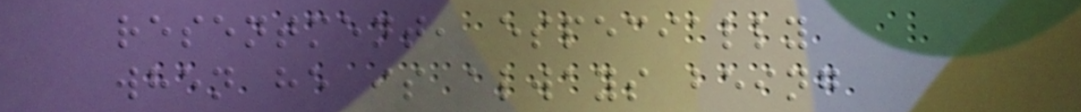resentment, especially
when he is always being
